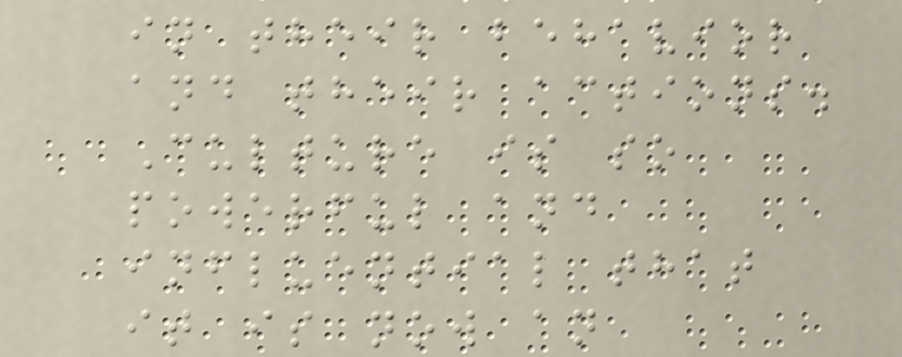in their behavior
and their actions.
Culture is so
powerful and
influential that
it is now an
